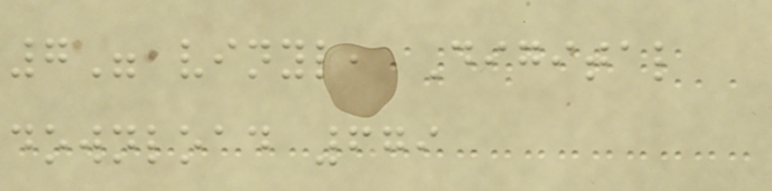7" vinyl, Digital
download 679
